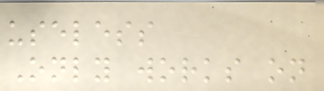useless
Only works on
